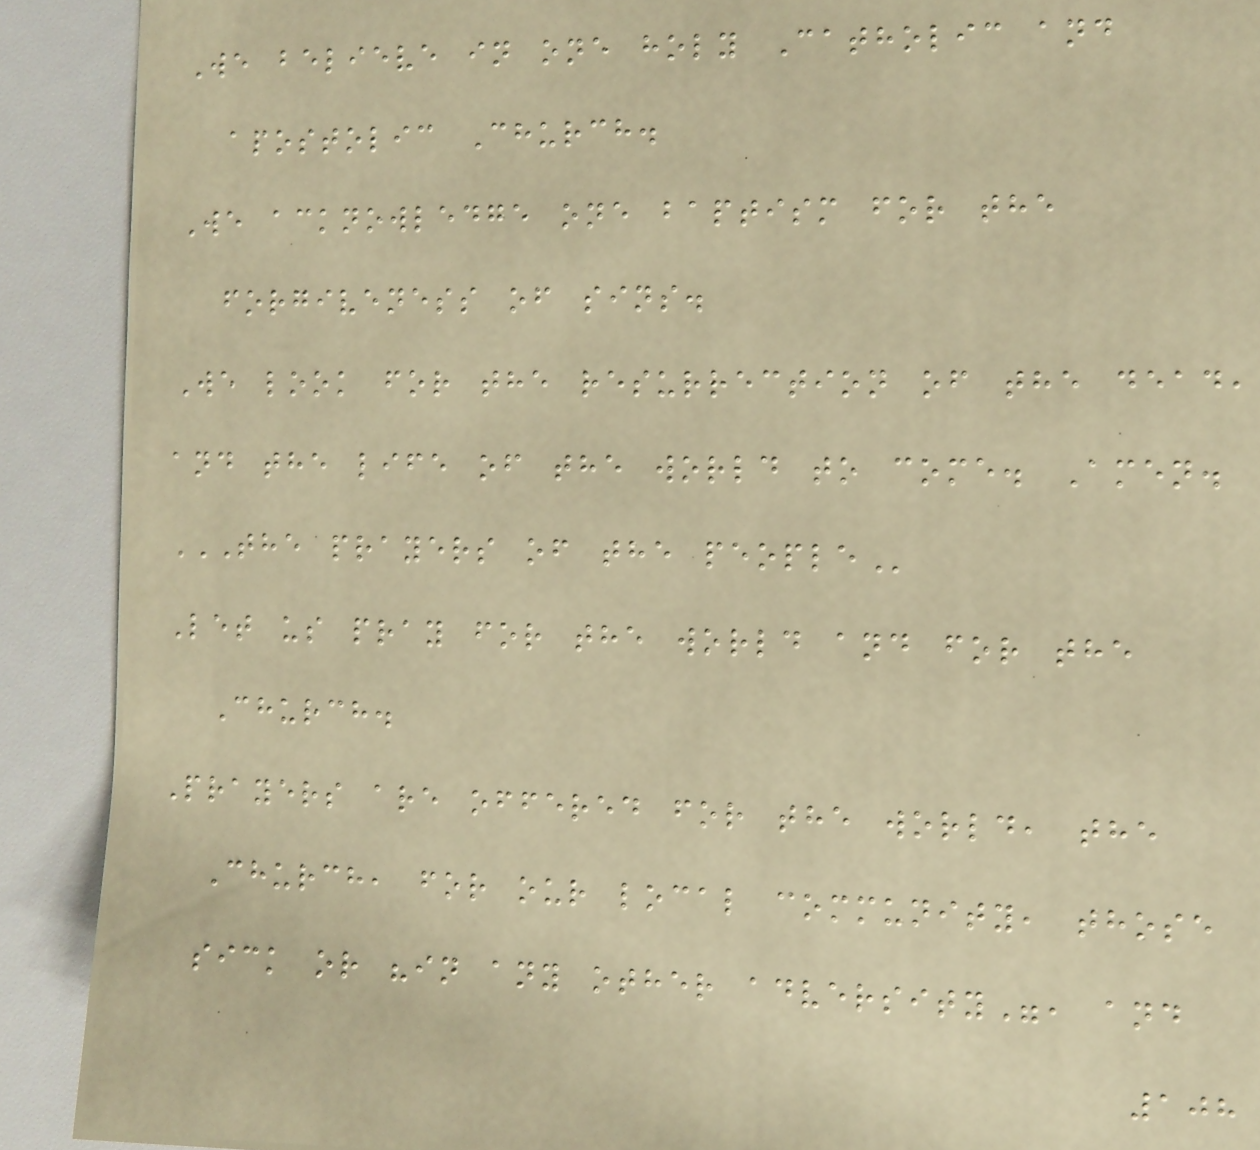We believe in one holy Catholic and
apostolic Church.
We acknowledge one baptism for the
forgiveness of sins.
We look for the resurrection of the dead,
and the life of the world to come. Amen.
THE PRAYERS OF THE PEOPLE
Let us pray for the world and for the
Church.
Prayers are offered for the world, the
Church, for our local community, those
sick or "in any other adversity", and
108
